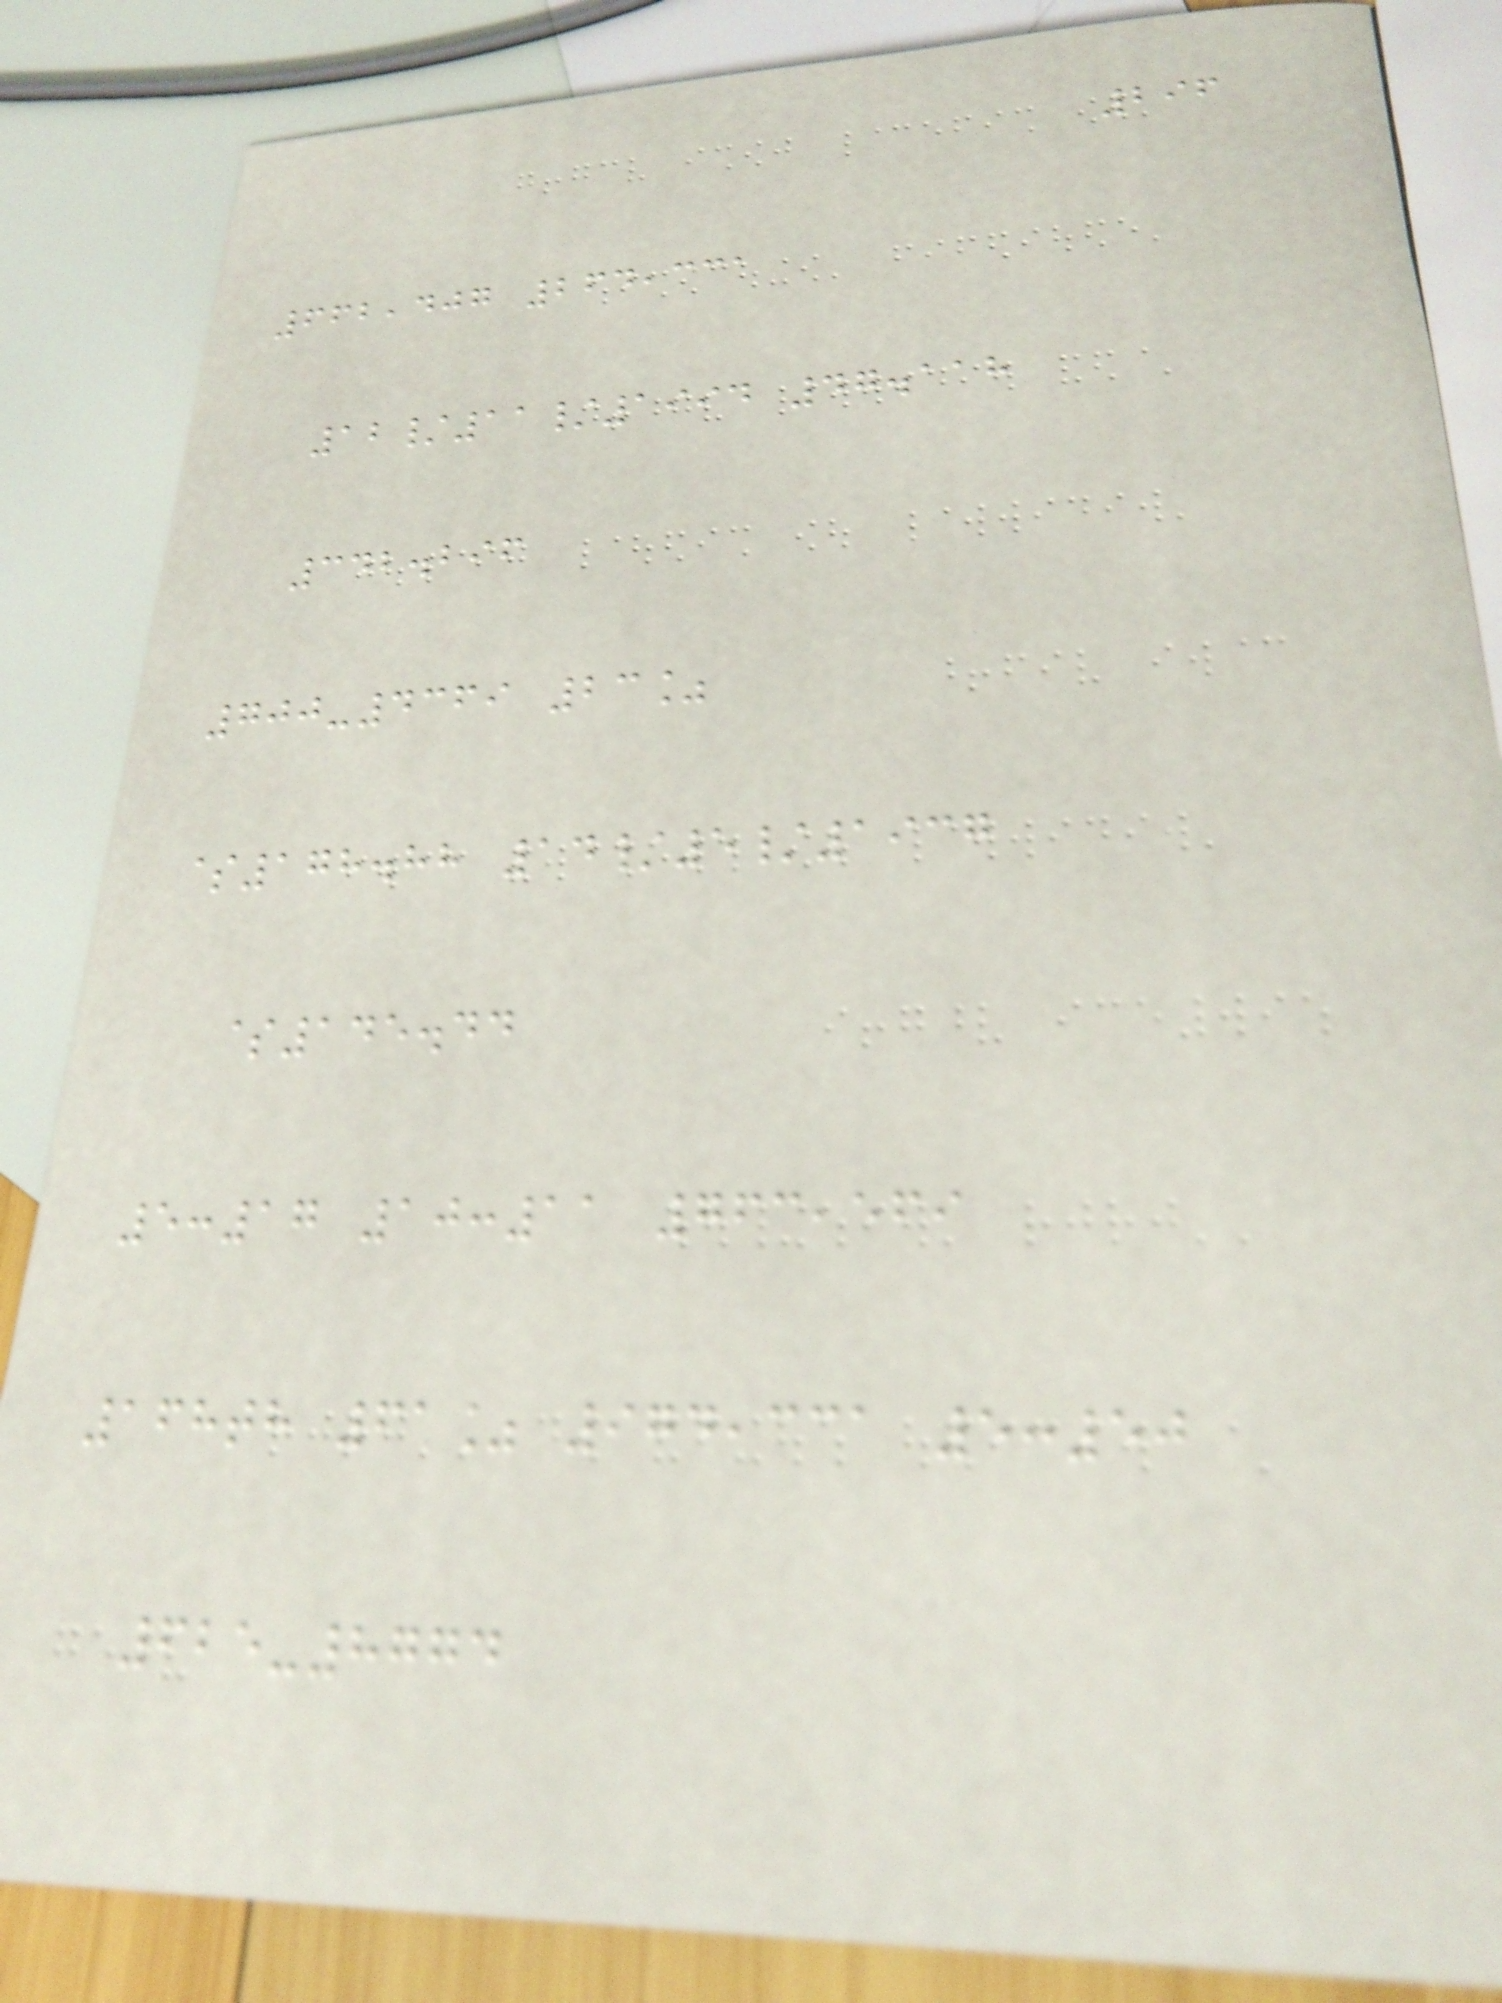296
662,407 264,331
12/11/1994 47.118
342.296
700-4369 23%
$178.88 14/5/1937
$145.44
5:17 10:11 763,569
168th 61% 974,331 5:50
625-8774
